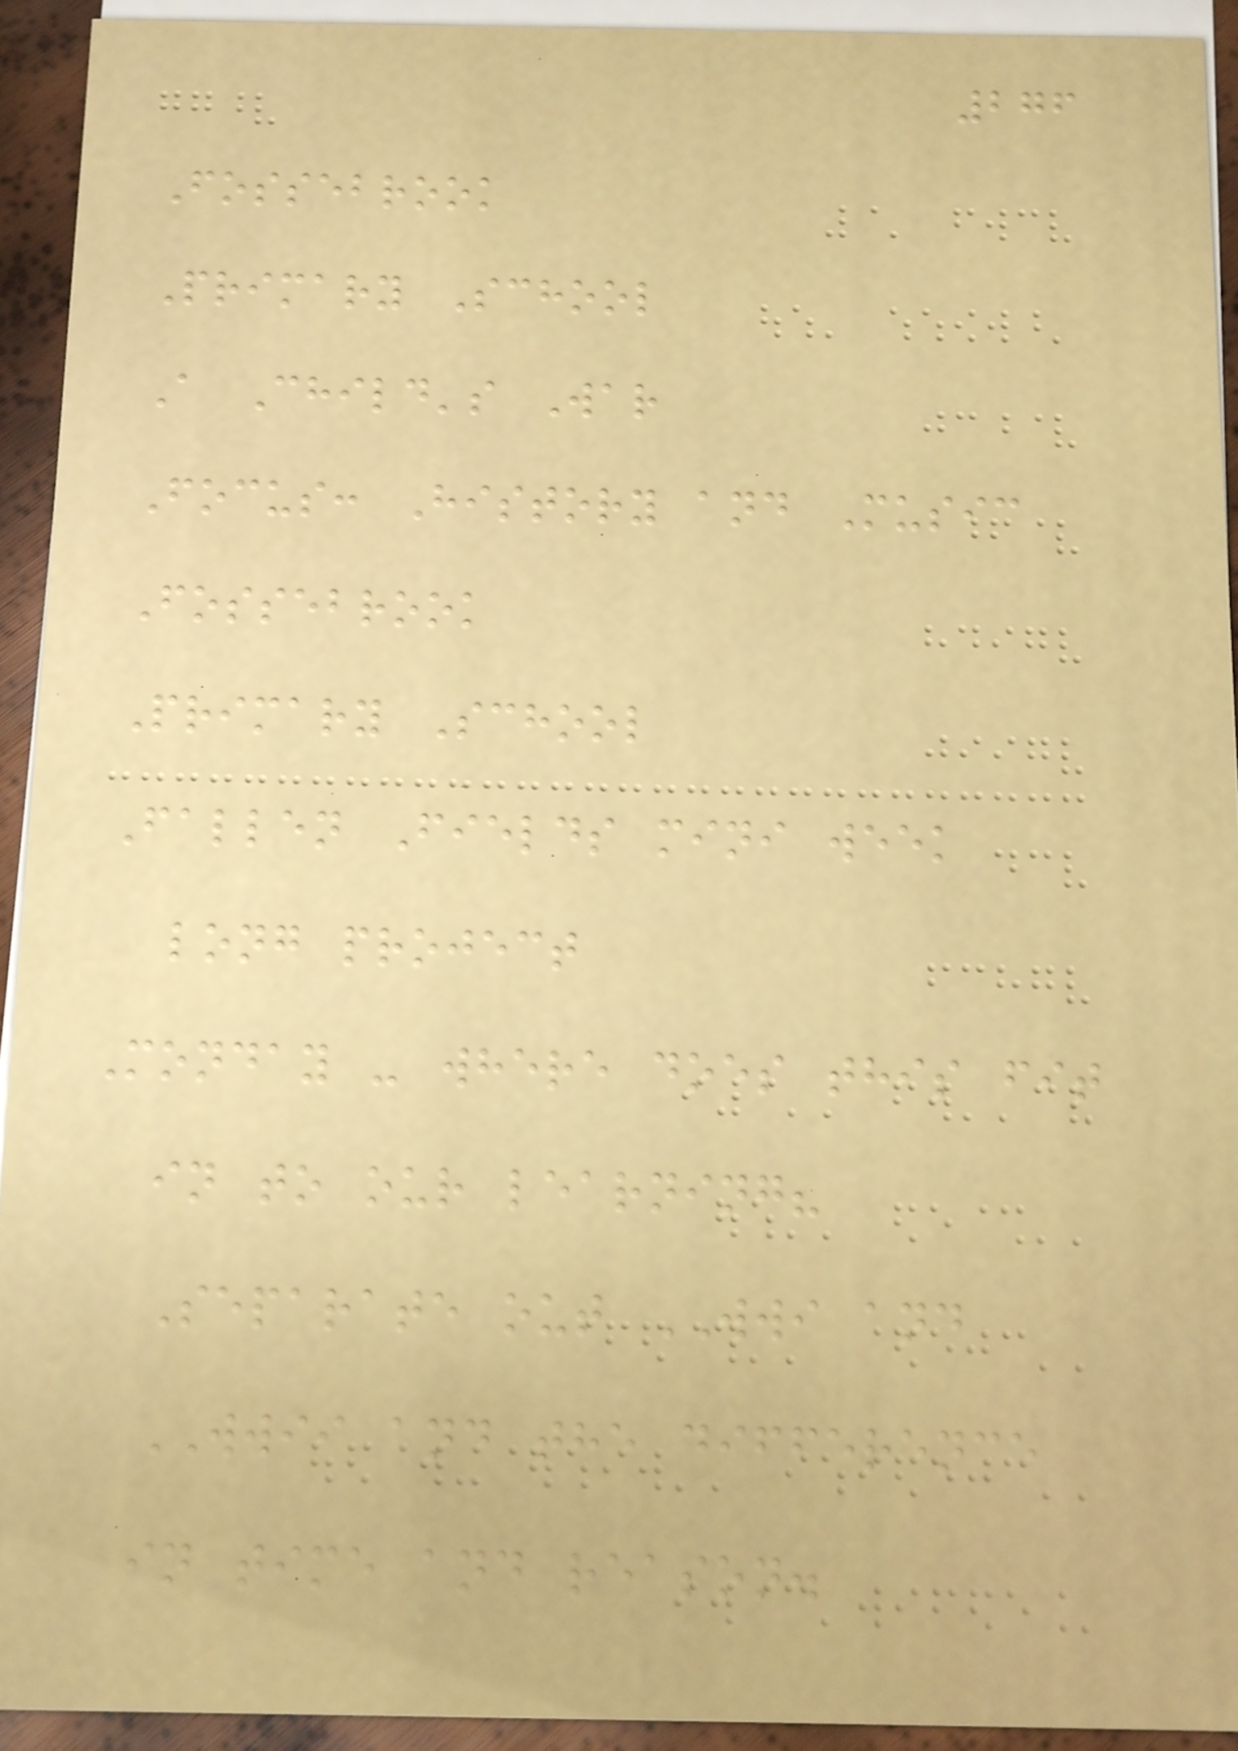276
Fossebrook
Primary School
A Child's War
Focus: History and Music
Fossebrook
Primary School
Fallen Fields mini week
long project
Monday - where does this fit
in to our learning?
Separate out WWI and
WWII and the difference
in time and reason.
